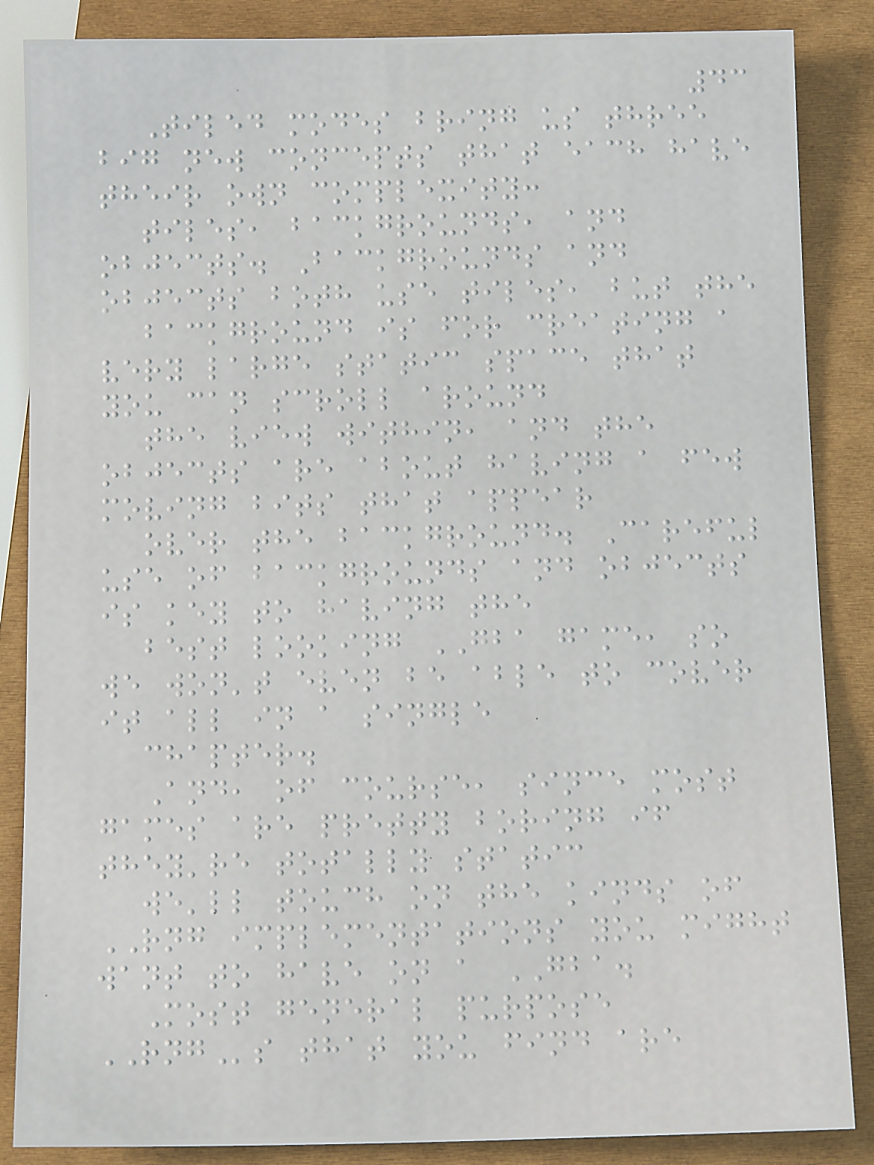43
Tiled modes bring us three
big new concepts that each have
their own complexity:
tiles, backgrounds, and
objects. Backgrounds and
objects both use tiles, but the
background is for creating a
very large static space that
you can scroll around
the view within, and the
objects are about having a few
moving bits that appear
over the background. Careful
use of backgrounds and objects
is key to having the
best looking GBA game, so
we won't even be able to cover
it all in a single
chapter.
And, of course, since most
games are pretty boring if
they're totally static
we'll touch on the kinds of
RNG implementations you might
want to have on a GBA.
Most general purpose
RNGs that you find are
